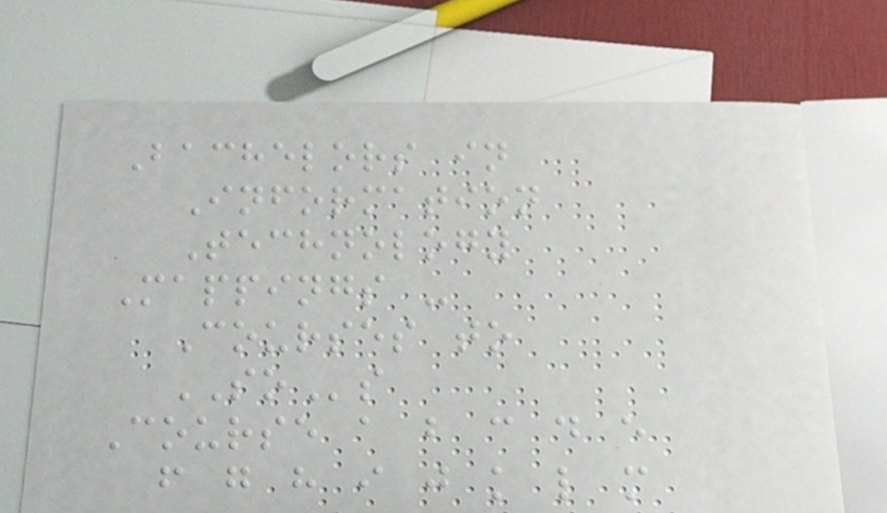Bachelors in
Information
Technology
Mappings -
Courses to
SOs
Course a b c d e
f g h i j k l m
